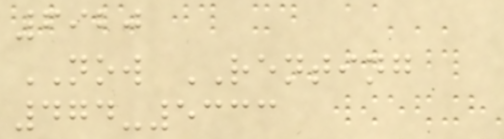6920
NOW RENTING
474-5333
